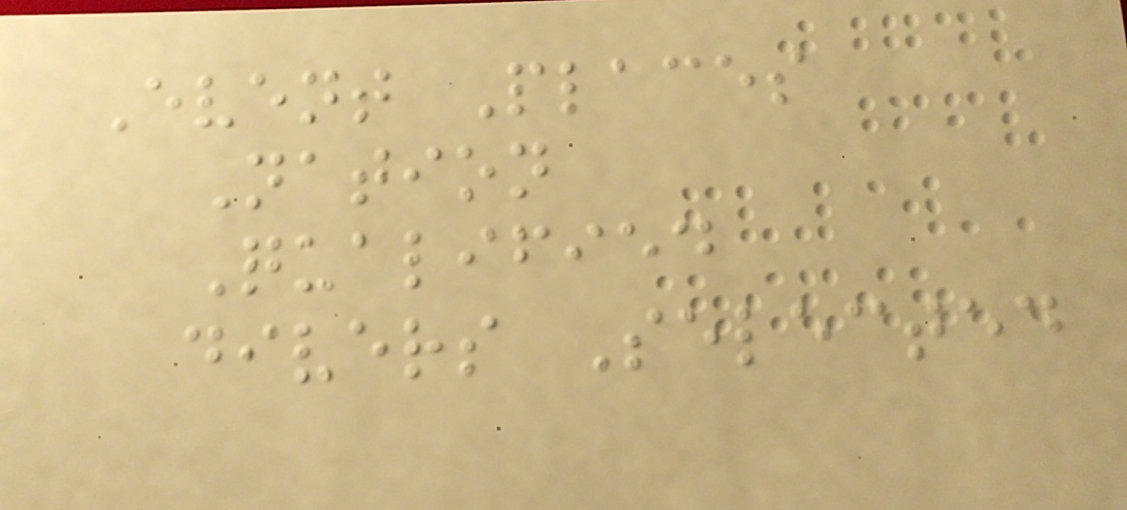Event Places
Nation
Qualified
divers Selected
